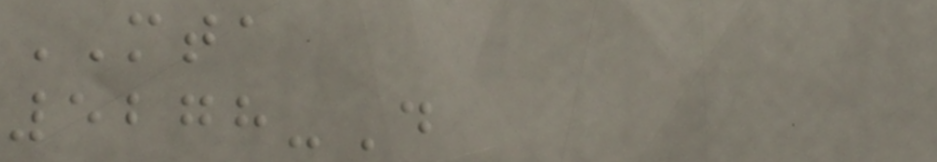MTA
5278-D
